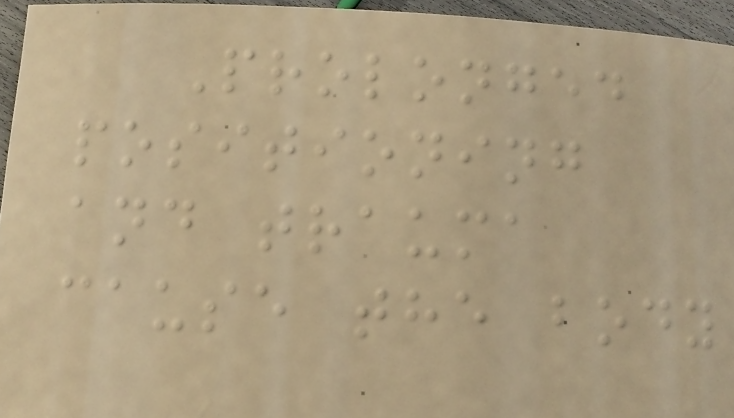Prolonged
positioning
and trauma
cause the body
